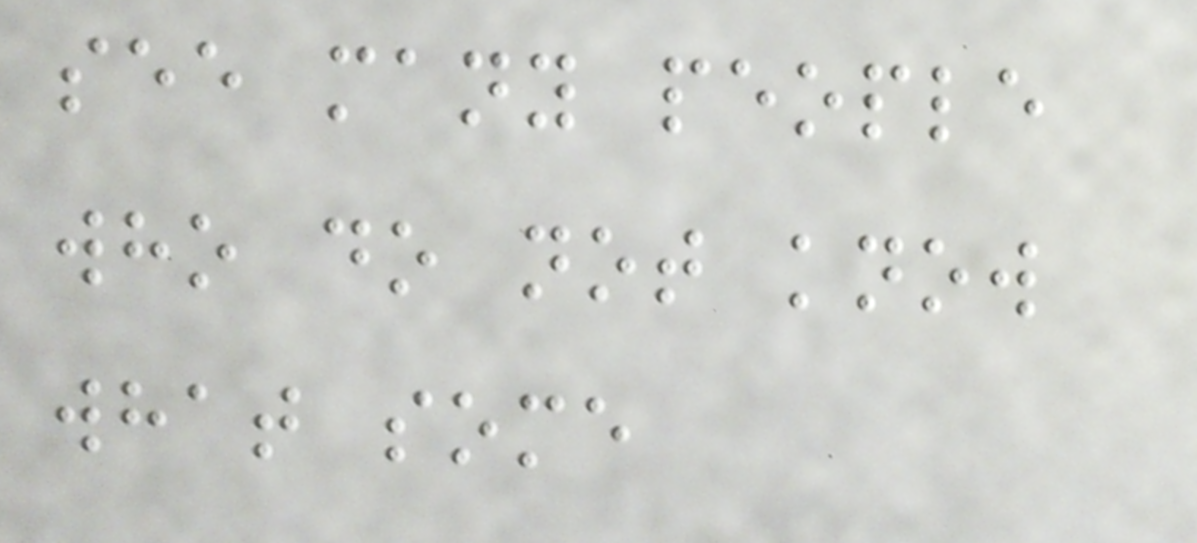see many people
who do not know
what some
